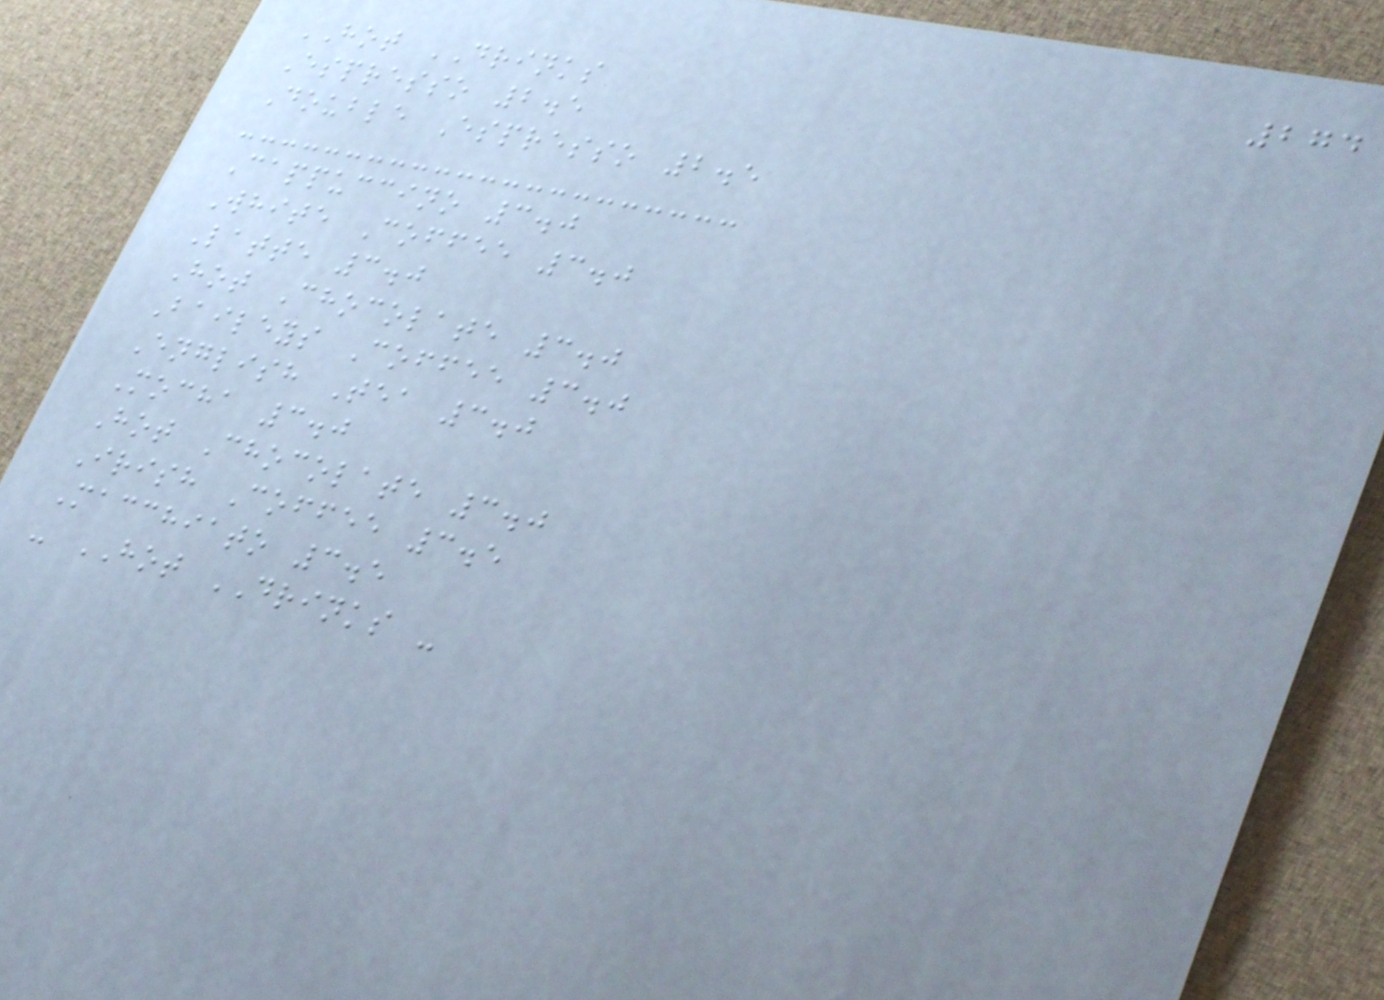274
HOT DRINKS
Espresso 2.5
Double Espresso 2.5
Cappuccino 3.0
White Coffee 3.0
Latte 3.0
Hot Chocolate 3.0
Baileys Coffee 3.0
English Tea 3.0
Mocha 3.0
Hot Chocolate 3.0
Irish Coffee 3.5
Macchiato 3.5
- HOT DRINKS -
